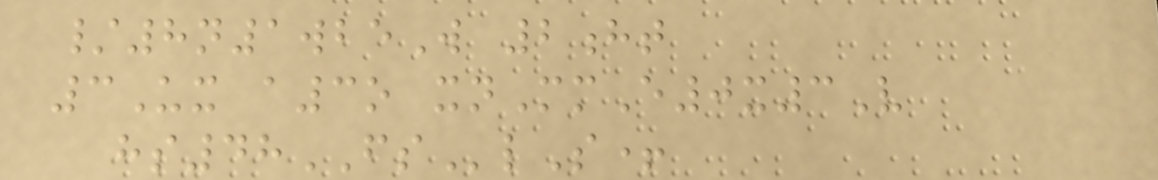/8n1wbeW 2ht
3Ux a3o xnMmE0x3V
hs48FSlS+
